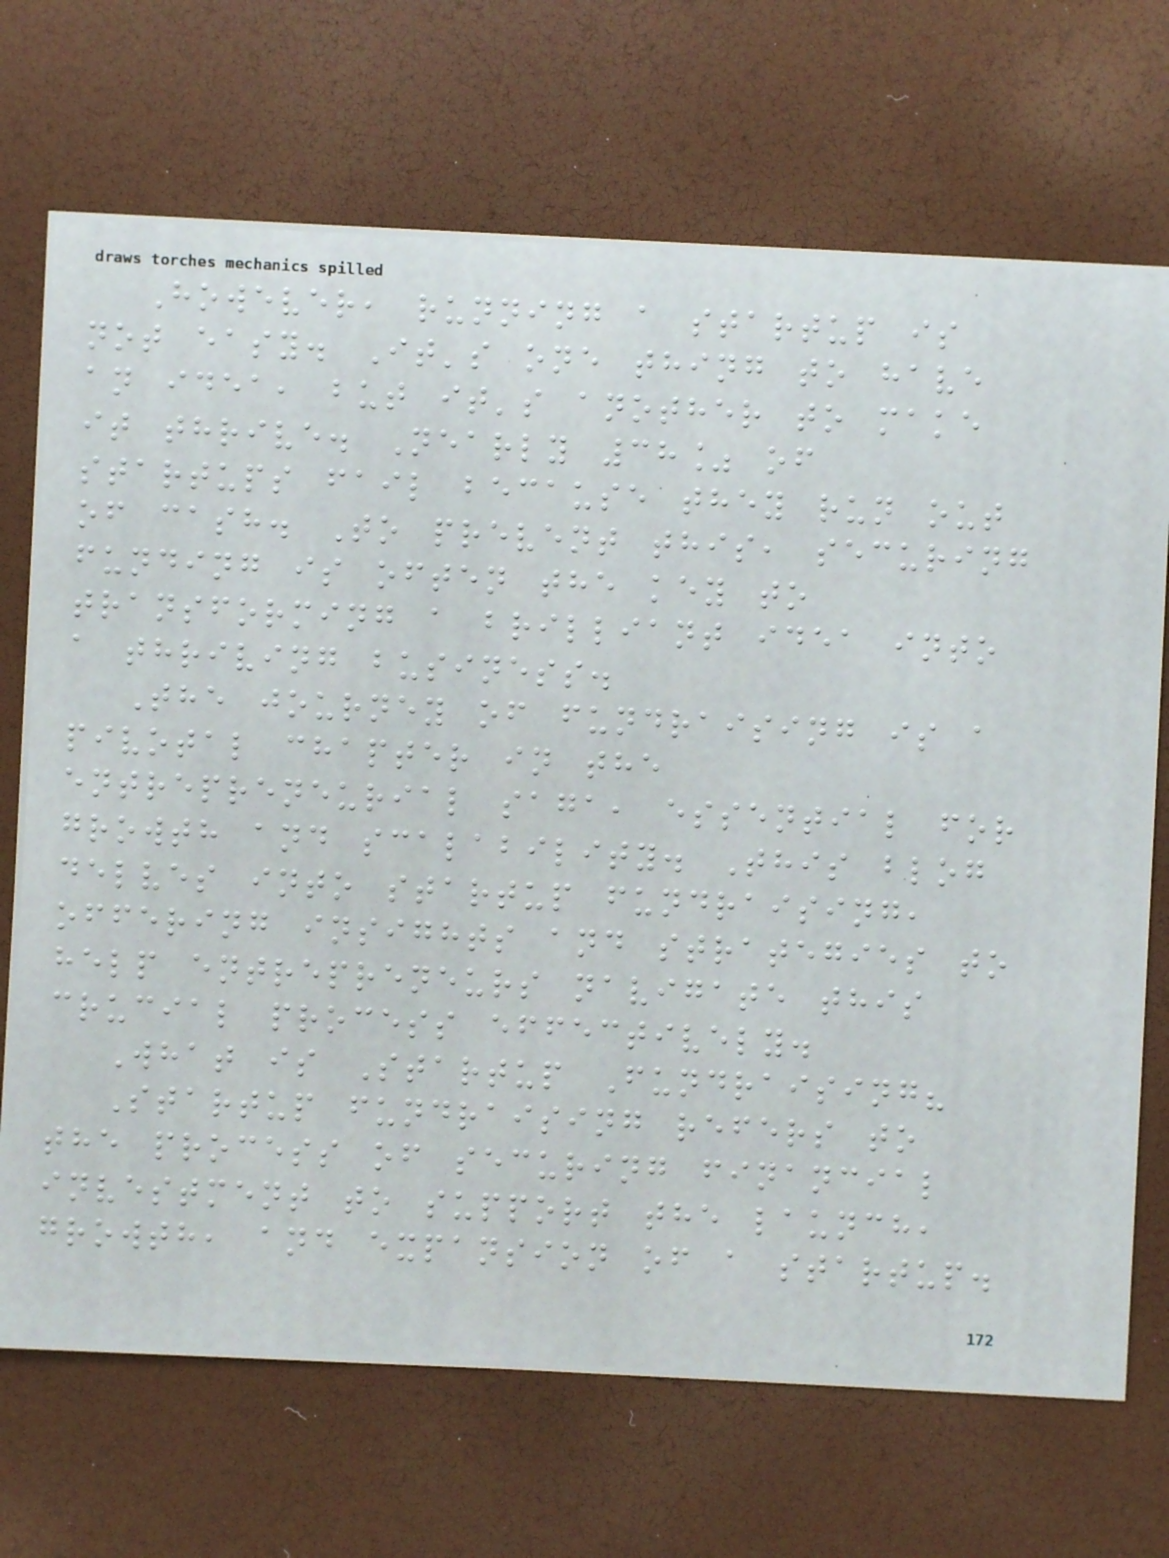However, running a startup is
not easy. It's one thing to have
an idea, but it's another to make
it thrive. Nearly 38% of
startups fail because they run out
of cash. To prevent this, securing
funding is often the key to
transforming a brilliant idea into
a thriving business.
The journey of fundraising is a
pivotal chapter in the
entrepreneurial saga, essential for
growth and scalability. This blog
delves into startup fundraising,
offering insights and strategies to
help entrepreneurs navigate this
crucial process effectively.
What is Startup Fundraising?
Startup fundraising refers to
the process of securing financial
investment to support the launch,
growth, and expansion of a startup.
